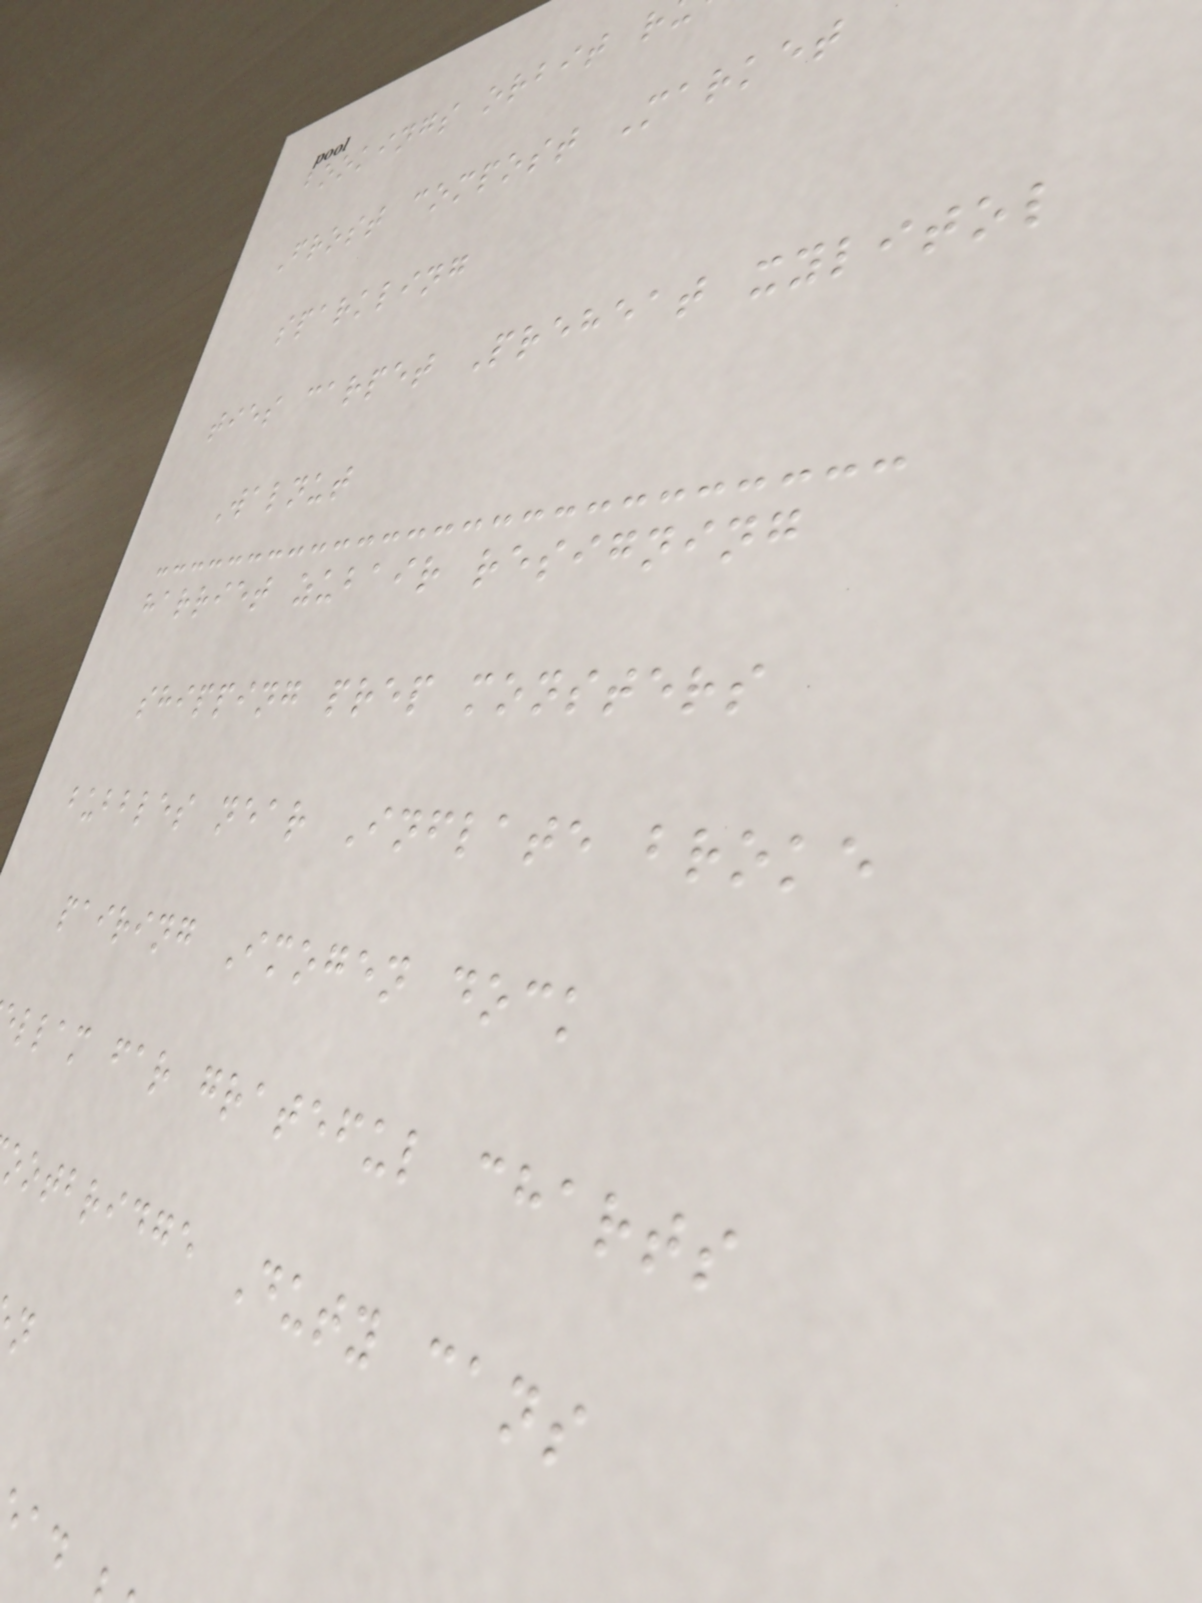bookings orbit r
Frost compost Market
sparkling
ties carpet Preheat xylitol
Walnut
harriet zubair resigning
shipping prep monsters
bubbles near Inflate broke
pairing Imogen dock
llam far grateful charts
ootbridge Duty cans
